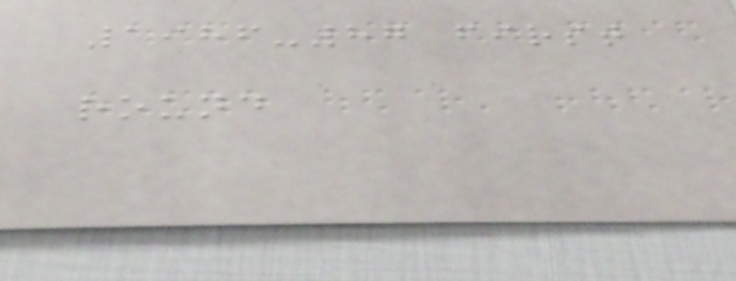1986-87 first
round
